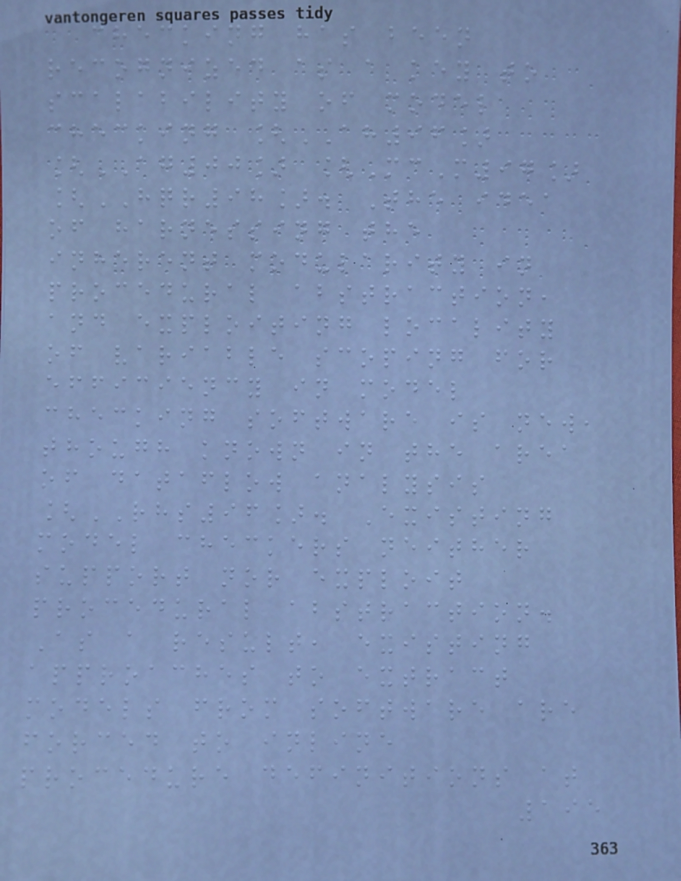checking has been
recognized as a key to
scalability of model
checking [AH96]
[AG00] [McM97]
[HQR98]. The idea
of harnessing the
inherent modularity in
procedural abstraction,
and exploiting locality
of variable scoping for
efficiency in model
checking software is new,
though known in the area
of dataflow analysis
[RHS96]. Existing
model checkers neither
support nor exploit
procedural abstraction.
As a result, existing
approaches to extract
models from software are
forced to inline
procedure definitions at
195
